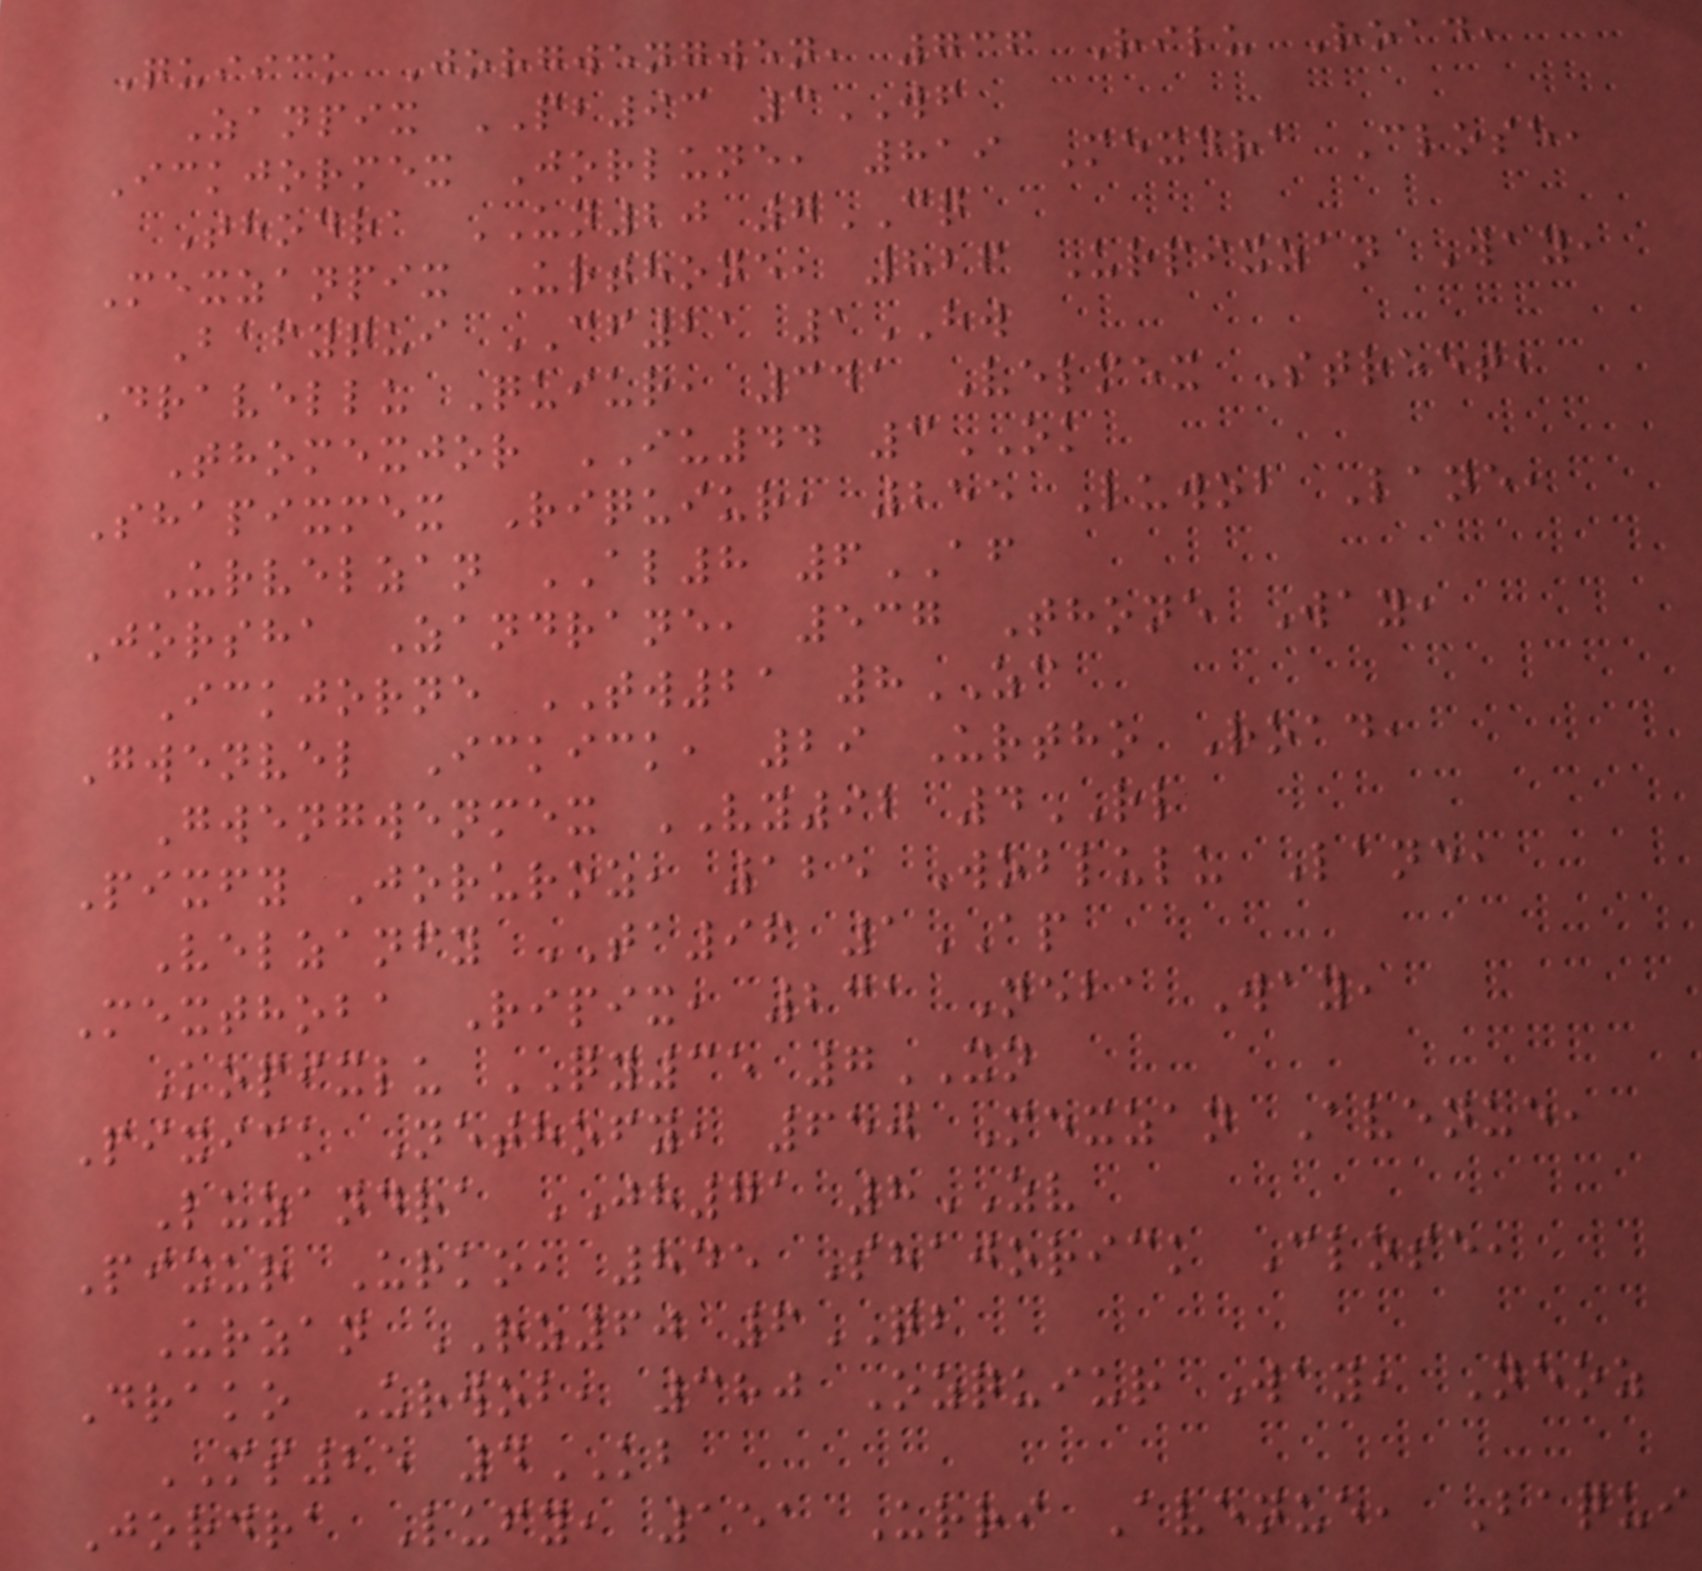Quiick Jorgwengwen, 736 Rilu Road,
Zanpix PB93 3WF
Ickjormex Jorlune, 819 Mexdra Close,
Thodra UN20 7CQ
Mexzanpix Urthone, 826 Urpixzan Way,
Bafyqui CF21 1HW
Dravellu Quiur, 341 Velmex Street,
Thomexjor IU44 3OK
Shapixmex Riquiur, 255 Luwob Lane,
Urvelzan AL8 6AF
Jorsha Zandrane, 537 Thone Way,
Ickjorne TW21 8ZC
Gwenvel Ickick, 29 Urtho Road,
Gwengwenmex VY92 4RL
Pixfy Joruroz, 125 Woblulu Lane,
Velzanfy TA96 1AP
Mexthoba Ripix, 231 Neba Way,
Kopixlu QY35 7XN
Pixick Nethofy, 650 Mexzan Avenue,
Luzandra JH71 8ZV
Pixur Urko, 845 Shajorick Close,
Urzan RZ60 6QB
Drako Urwob, 380 Ozquiur Way, Neoz
MS25 4KB
Jordra Lufy, 151 Urri Avenue, Baqui
